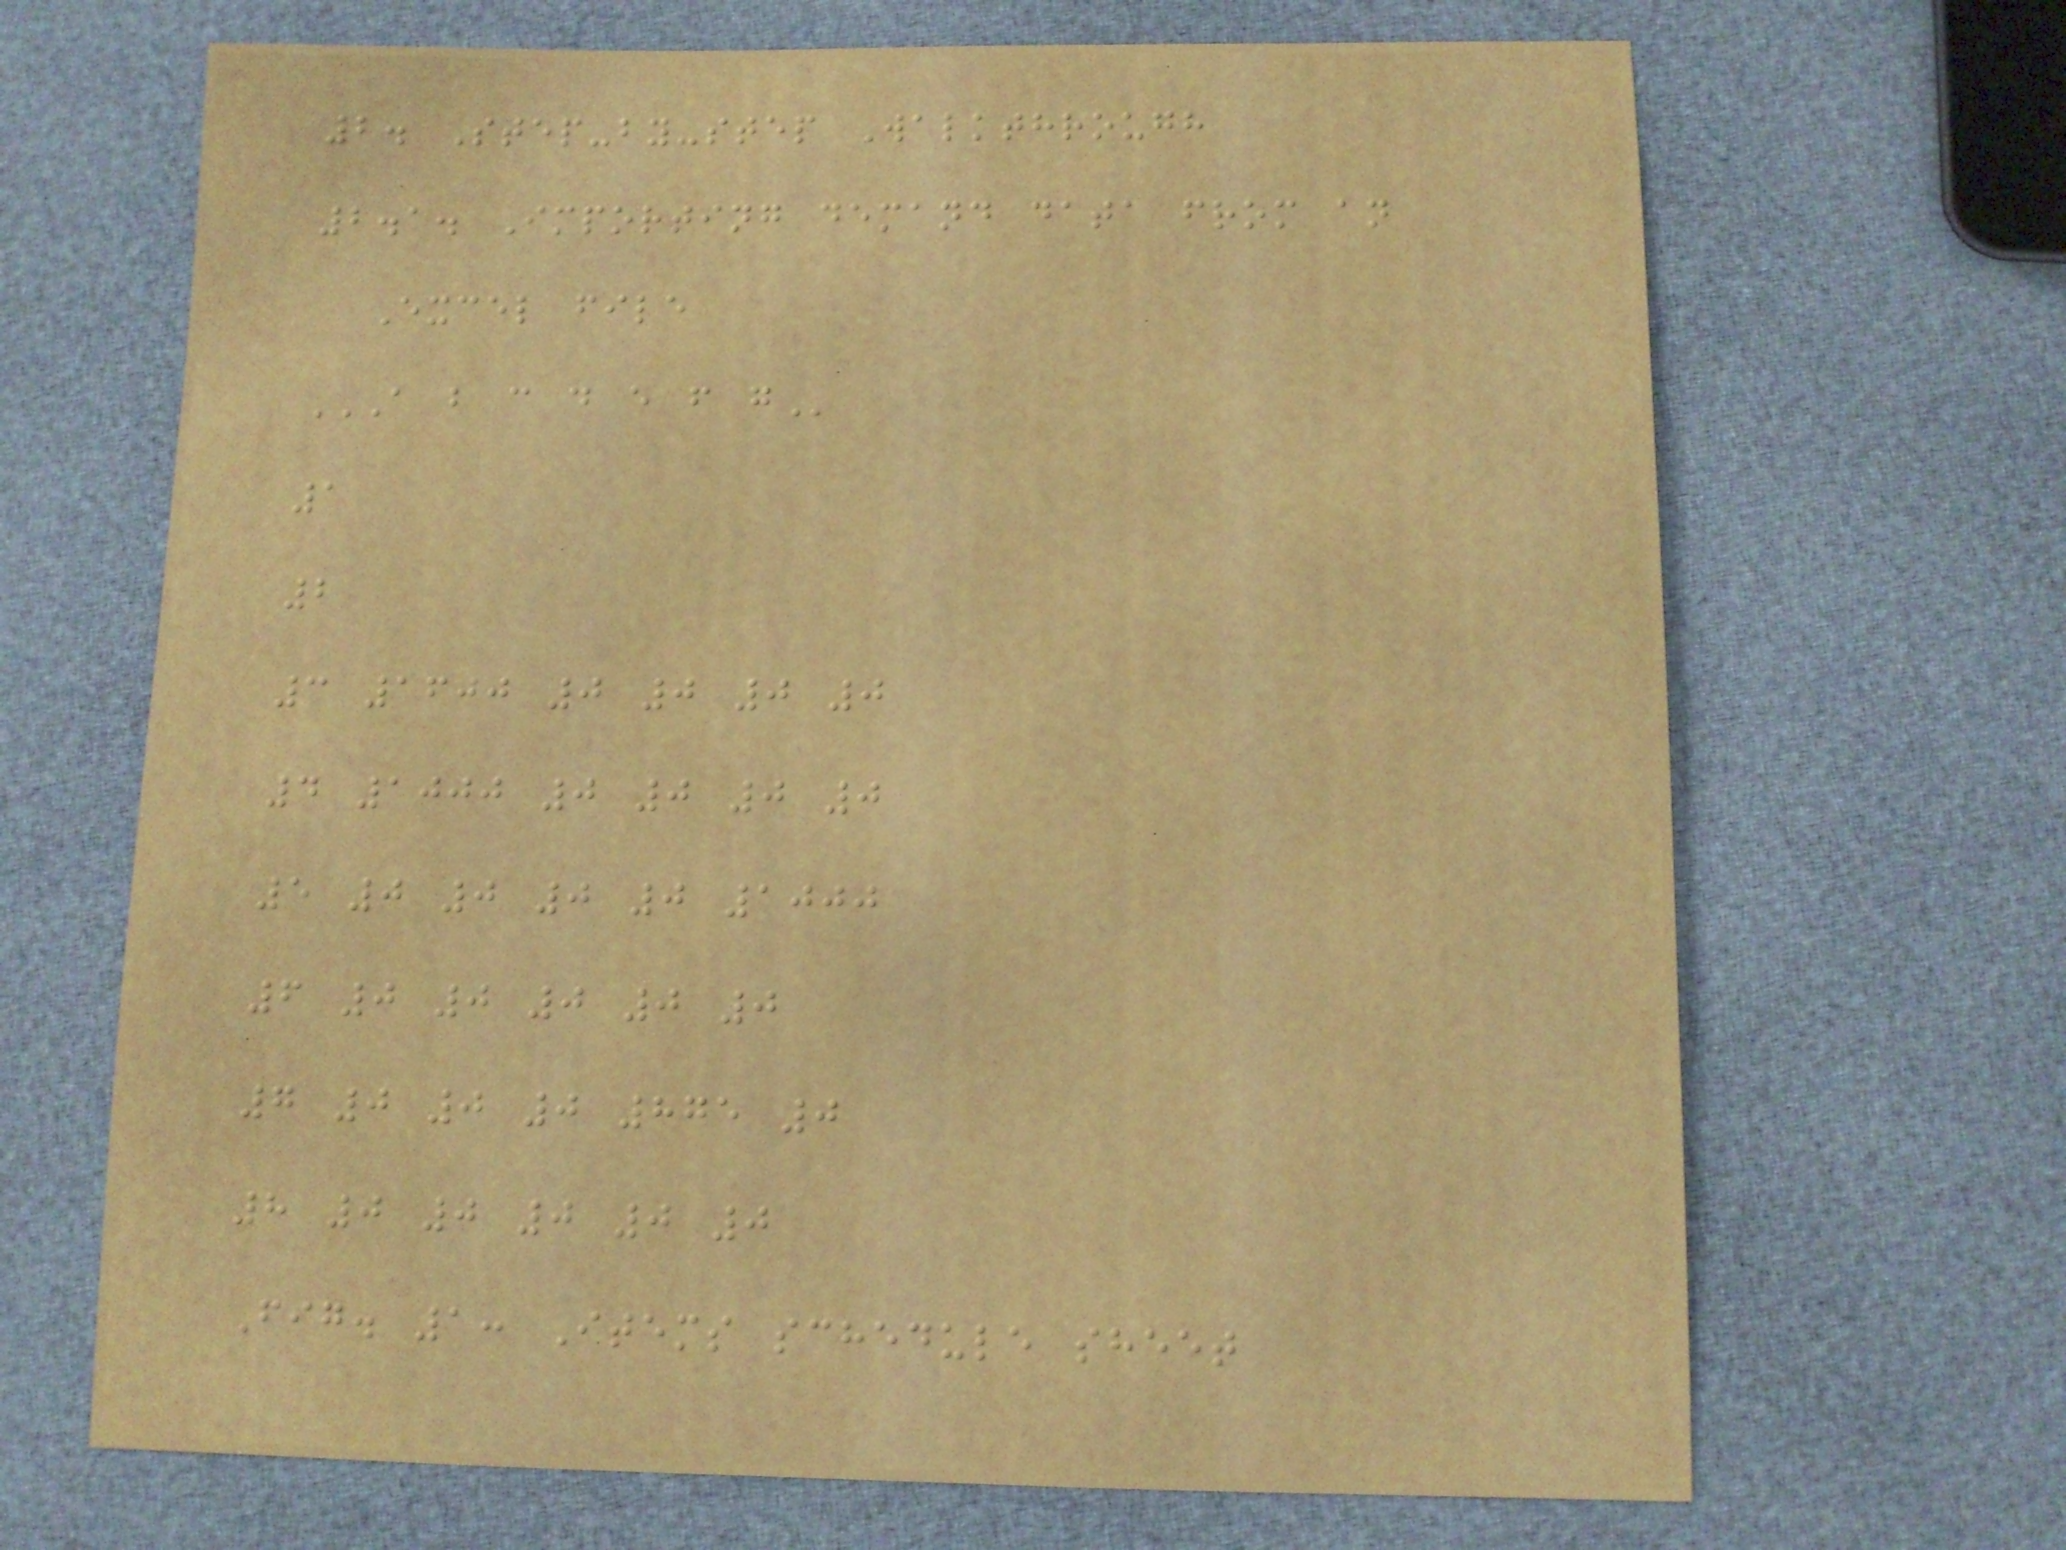2. Step-by-step Walkthrough
2.1. Importing demand data from an
Excel file
A B C D E F G
1
2
3 1600 0 0 0 0
4 1000 0 0 0 0
5 0 0 0 0 1000
6 0 0 0 0 0
7 0 0 0 875 0
8 0 0 0 0 0
Fig. 1: Items schedule sheet
